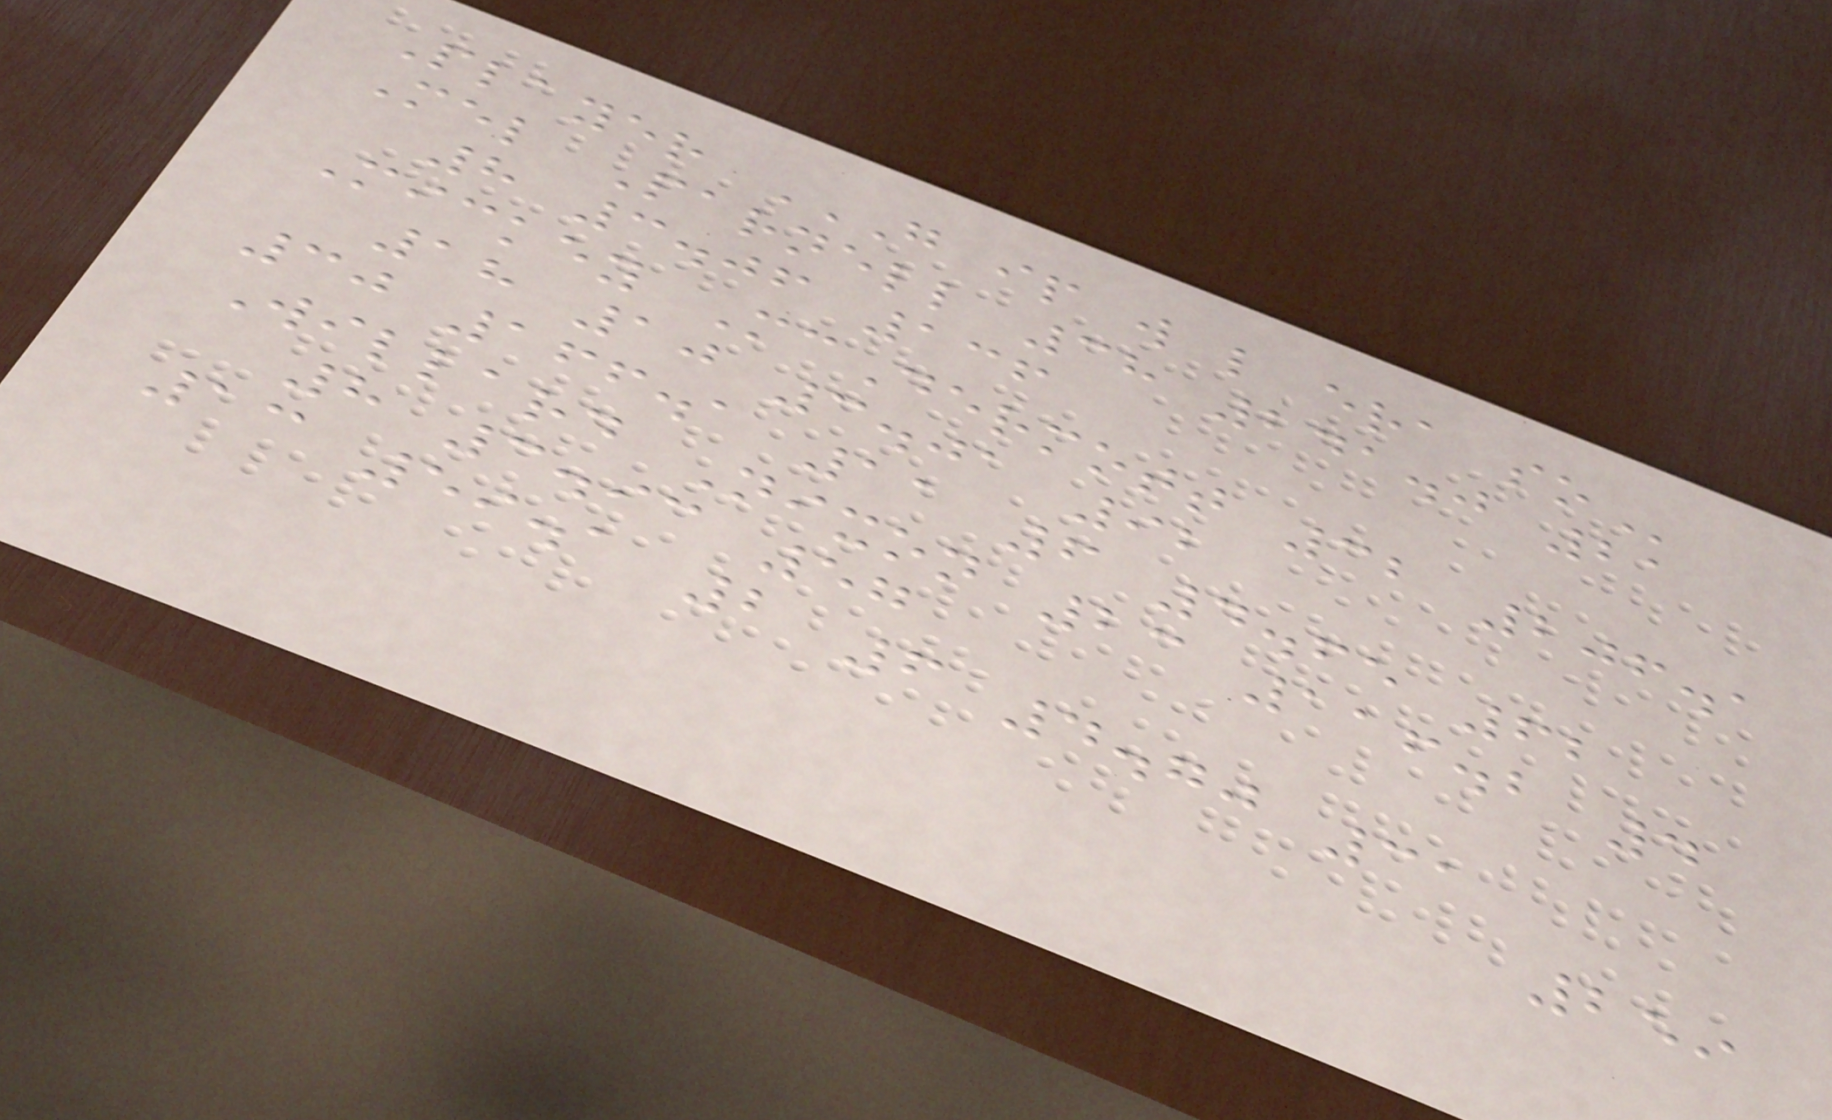Player G IP W L ERA SO
Mel Parnell 38 241.0 21
8 3.06 136
Mickey McDermott 32 206.1
18 10 3.01 92
30 166.1 11 6 4.65 62
Willard Nixon 23 116.2 4
8 3.93 57
13 59.1 2 6 4.70 31
259
